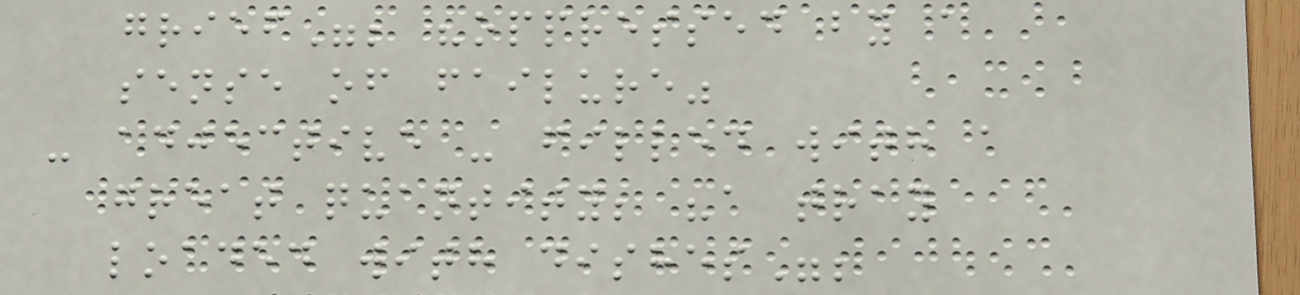grief"; "oppressed by a
sense of failure"
- adjective - filled with a
great quantity; "a tray
loaded with dishes";
